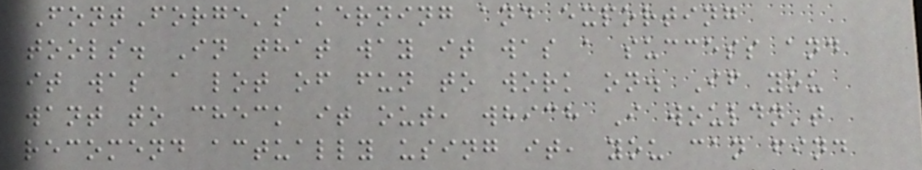FontForge's kerning and exporting
tools. In that way it was a success and
it was a lot of fun to work on. If you
want to check it out, which I wouldn't
recomend actually using it, you can find
